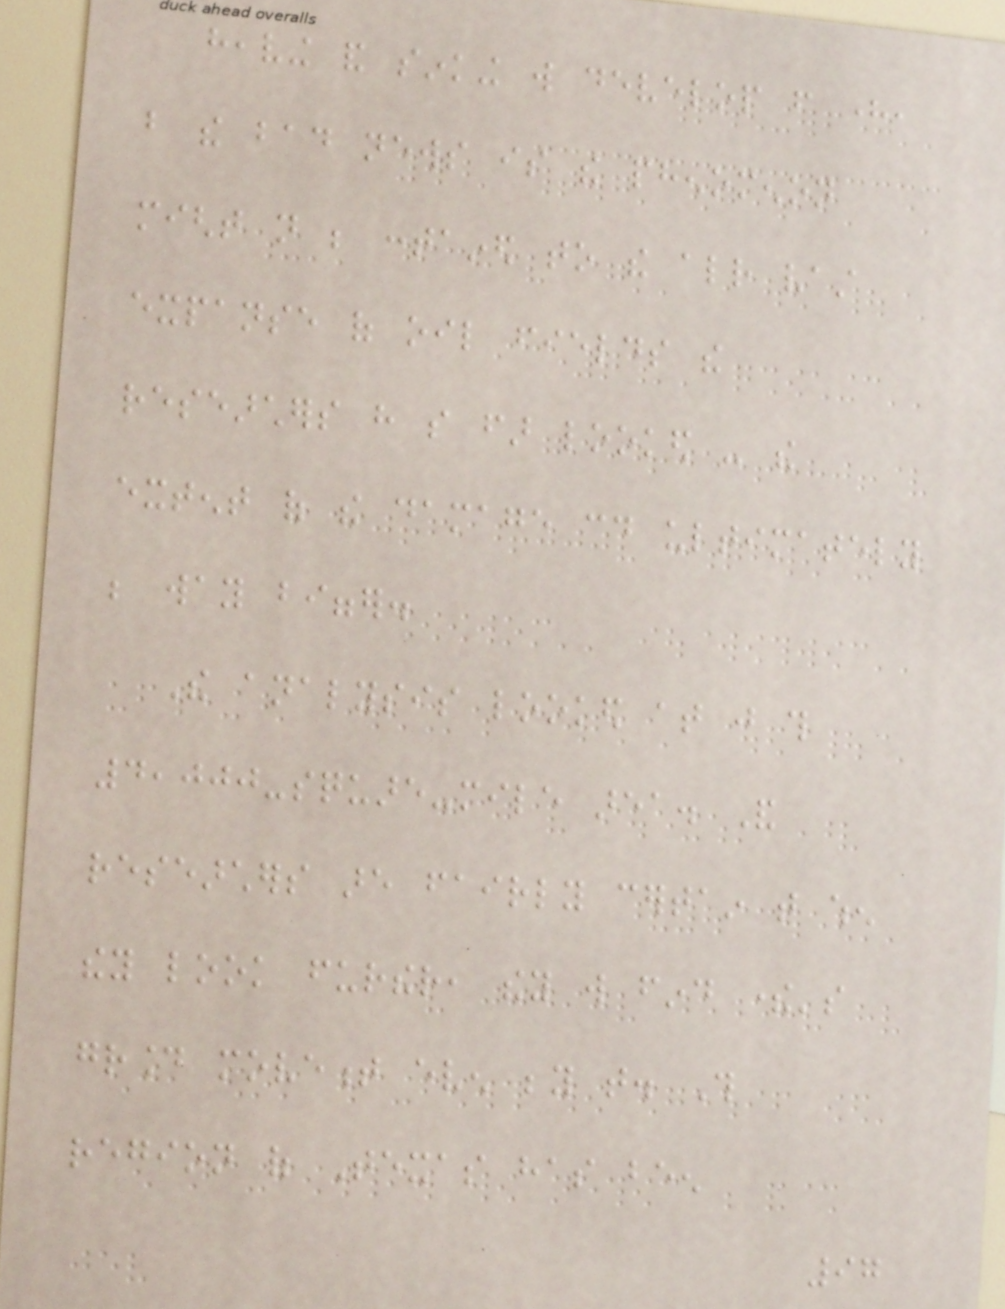heaving and sinking will develop from here,
but the bad news is the phenomenon
might not be contained to the already vast
expanse of oil fields the
researchers have so far looked - the
extent of the damage could ultimately
be way bigger.
The analysis looked at just this
4,000-square-mile area. And
researchers are fairly certain that when
they look further, they will find there's
ground movement even beyond that. This
region of Texas has been
97
